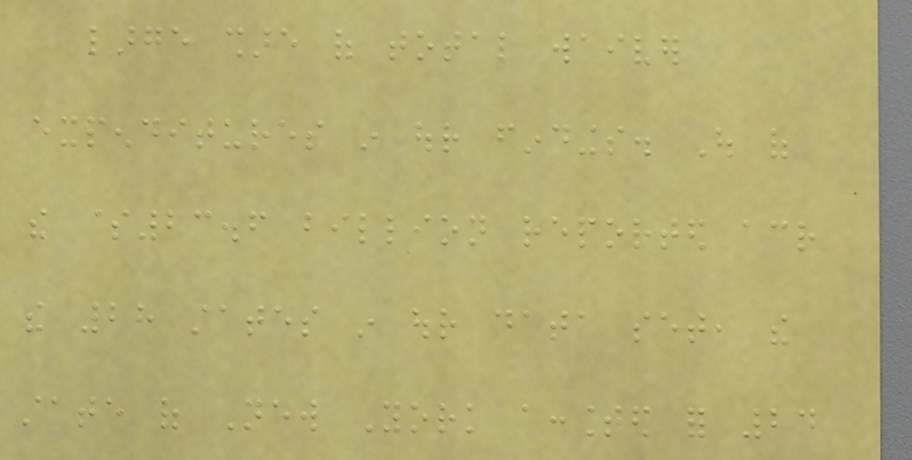large share of total waiver
expenditures in our findings. Out of
the $23.6 billion reported across
the 28 states in our data set, the
state of New York accounted for 24
